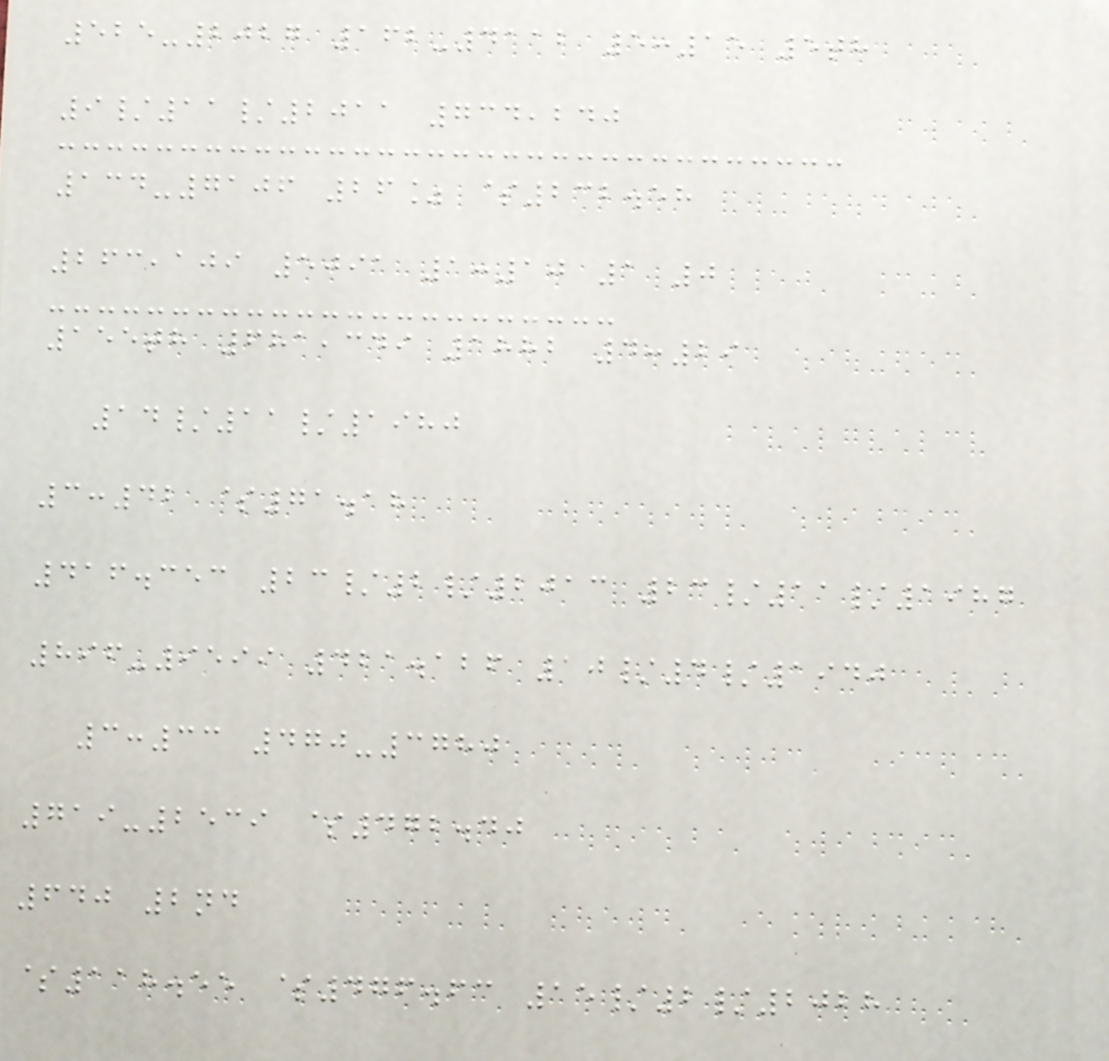525-2027 162-4112 5:15 5th
9/11/2011 734,240
134-7106 26% $232.58
263,109 5091 1:10 1 0
155th 681,349 1882 4:29
14/11/1980
3:42 $71.18
416.353 23/2/2013 23/11/1987
896-9599 421.126 10/4/1940
3:33 470-3780
719-2539 $472.40
640 2nd
$118.55 $476.63 15/2/2028
